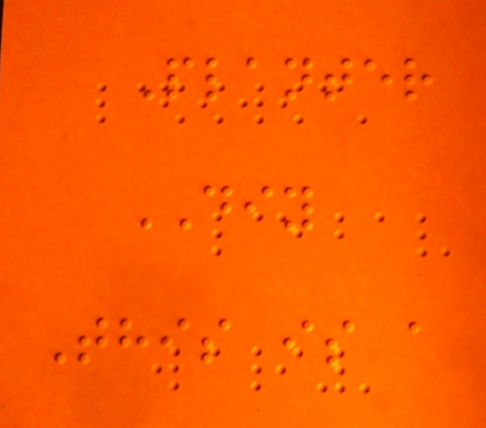Planter
DIY
This is a
